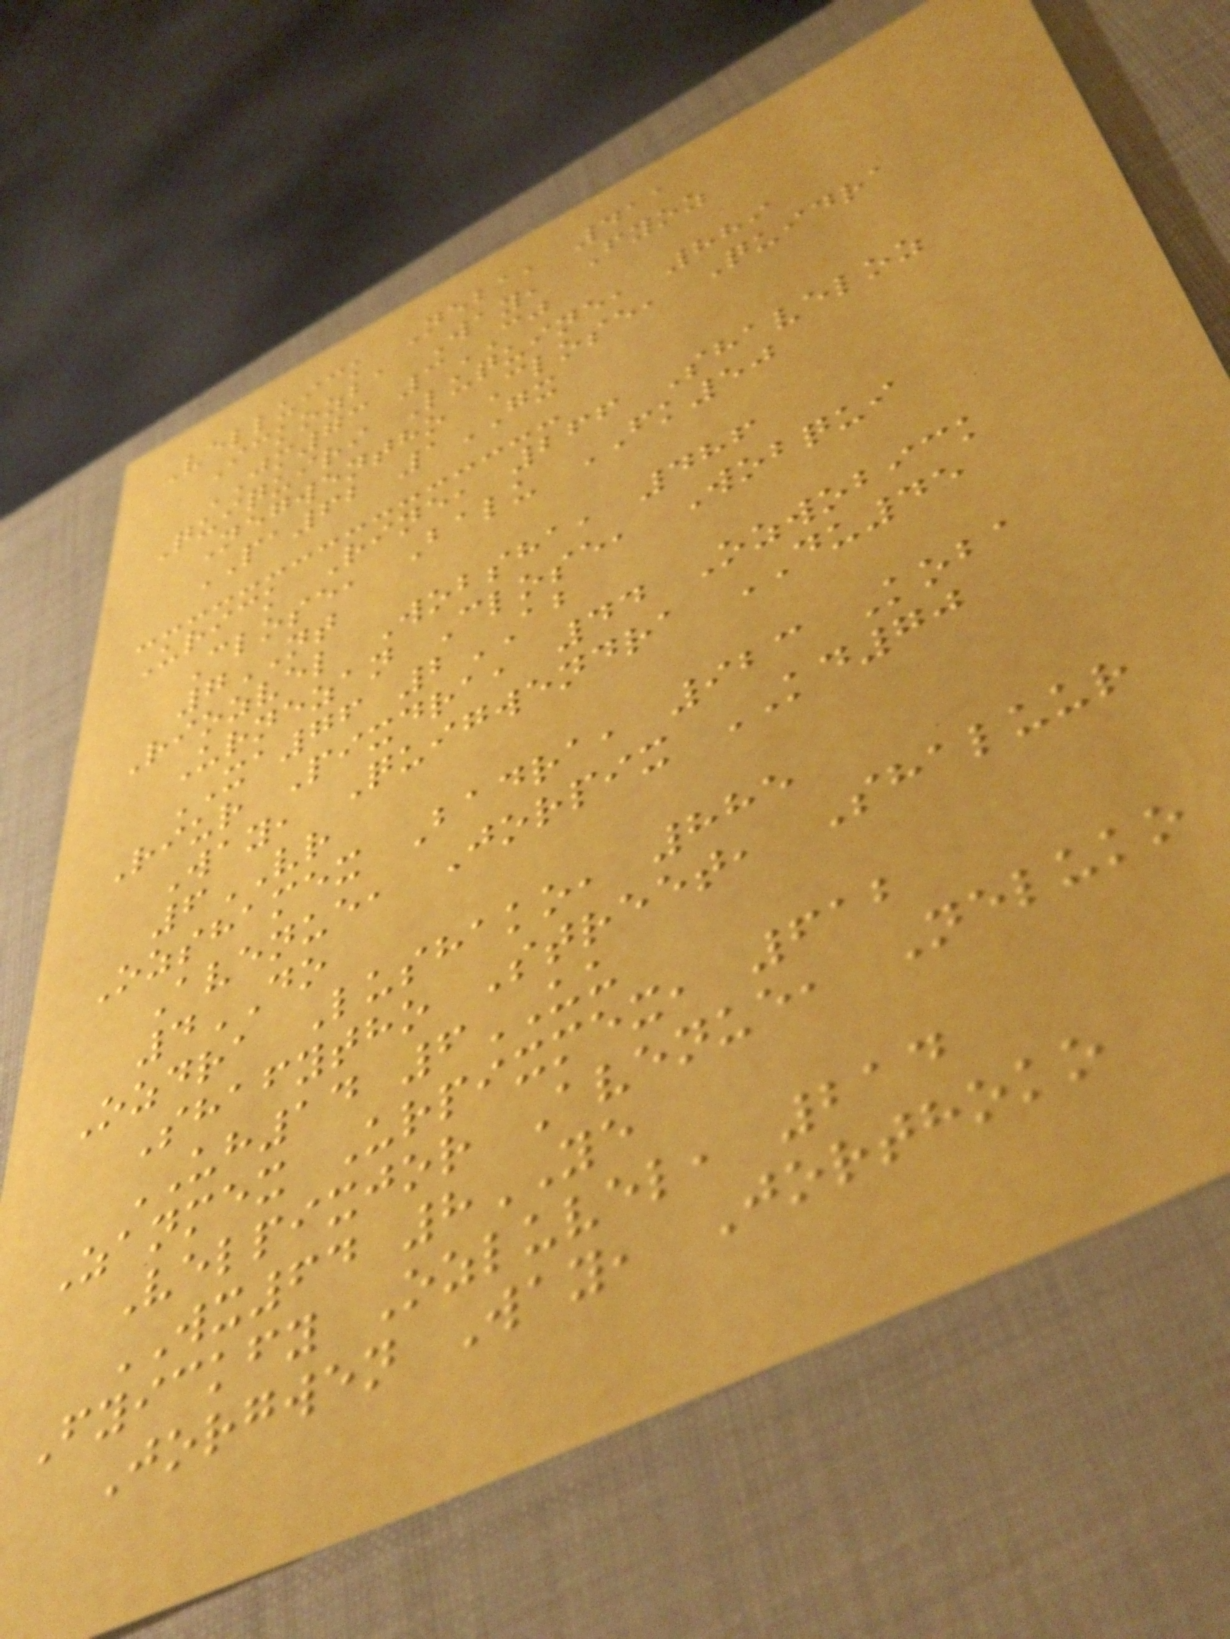Velluick Neba, 411
Ickozba Way, Fyoz
JM73 3CJ
Quiquiri Luquine, 889
Negwentho Close, Quidra
PA62 1GX
Urick Rine, 266 Shaveloz
Close, Balu FK50
7NT
Riozvel Wobsha, 486
Urnezan Close, Wobqui
XA76 2AB
Riur Pixdra, 44 Ozwobick
Way, Quigwendra DU45
6VR
Ozshamex Badra, 923 Koba
Avenue, Jorpix KD70
4DO
Ozdra Lushako, 885
Shafytho Street, Shaluur
UH14 6UU
Zanmex Urpixmex, 612
Velpixjor Avenue, Neluko
WX64 8YE
Fyickfy Ozluvel, 214
Jorgwen Way, Jorthoko
